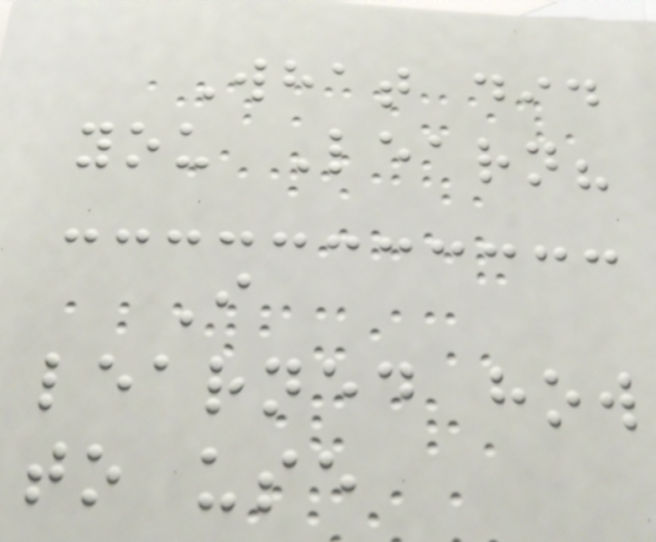What did
you Learn?
I
learned how
to use
